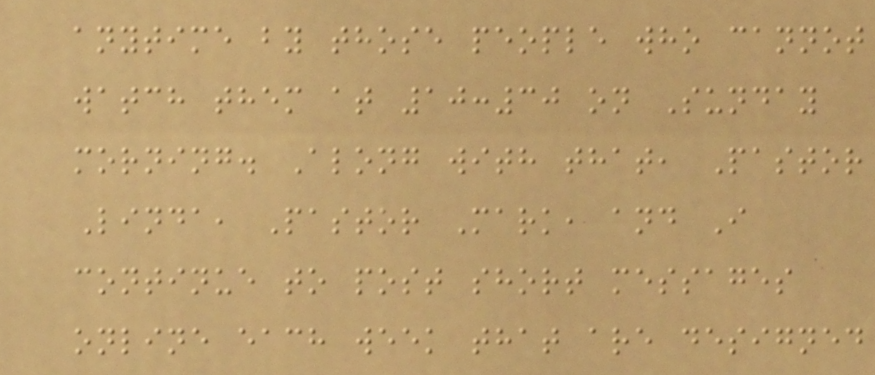anytime by those people who cannot
watch them at 10:30 on Sunday
morning. Along with that, Pastor
Linda, Pastor Mark, and I
continue to post short messages
online each week that are designed
